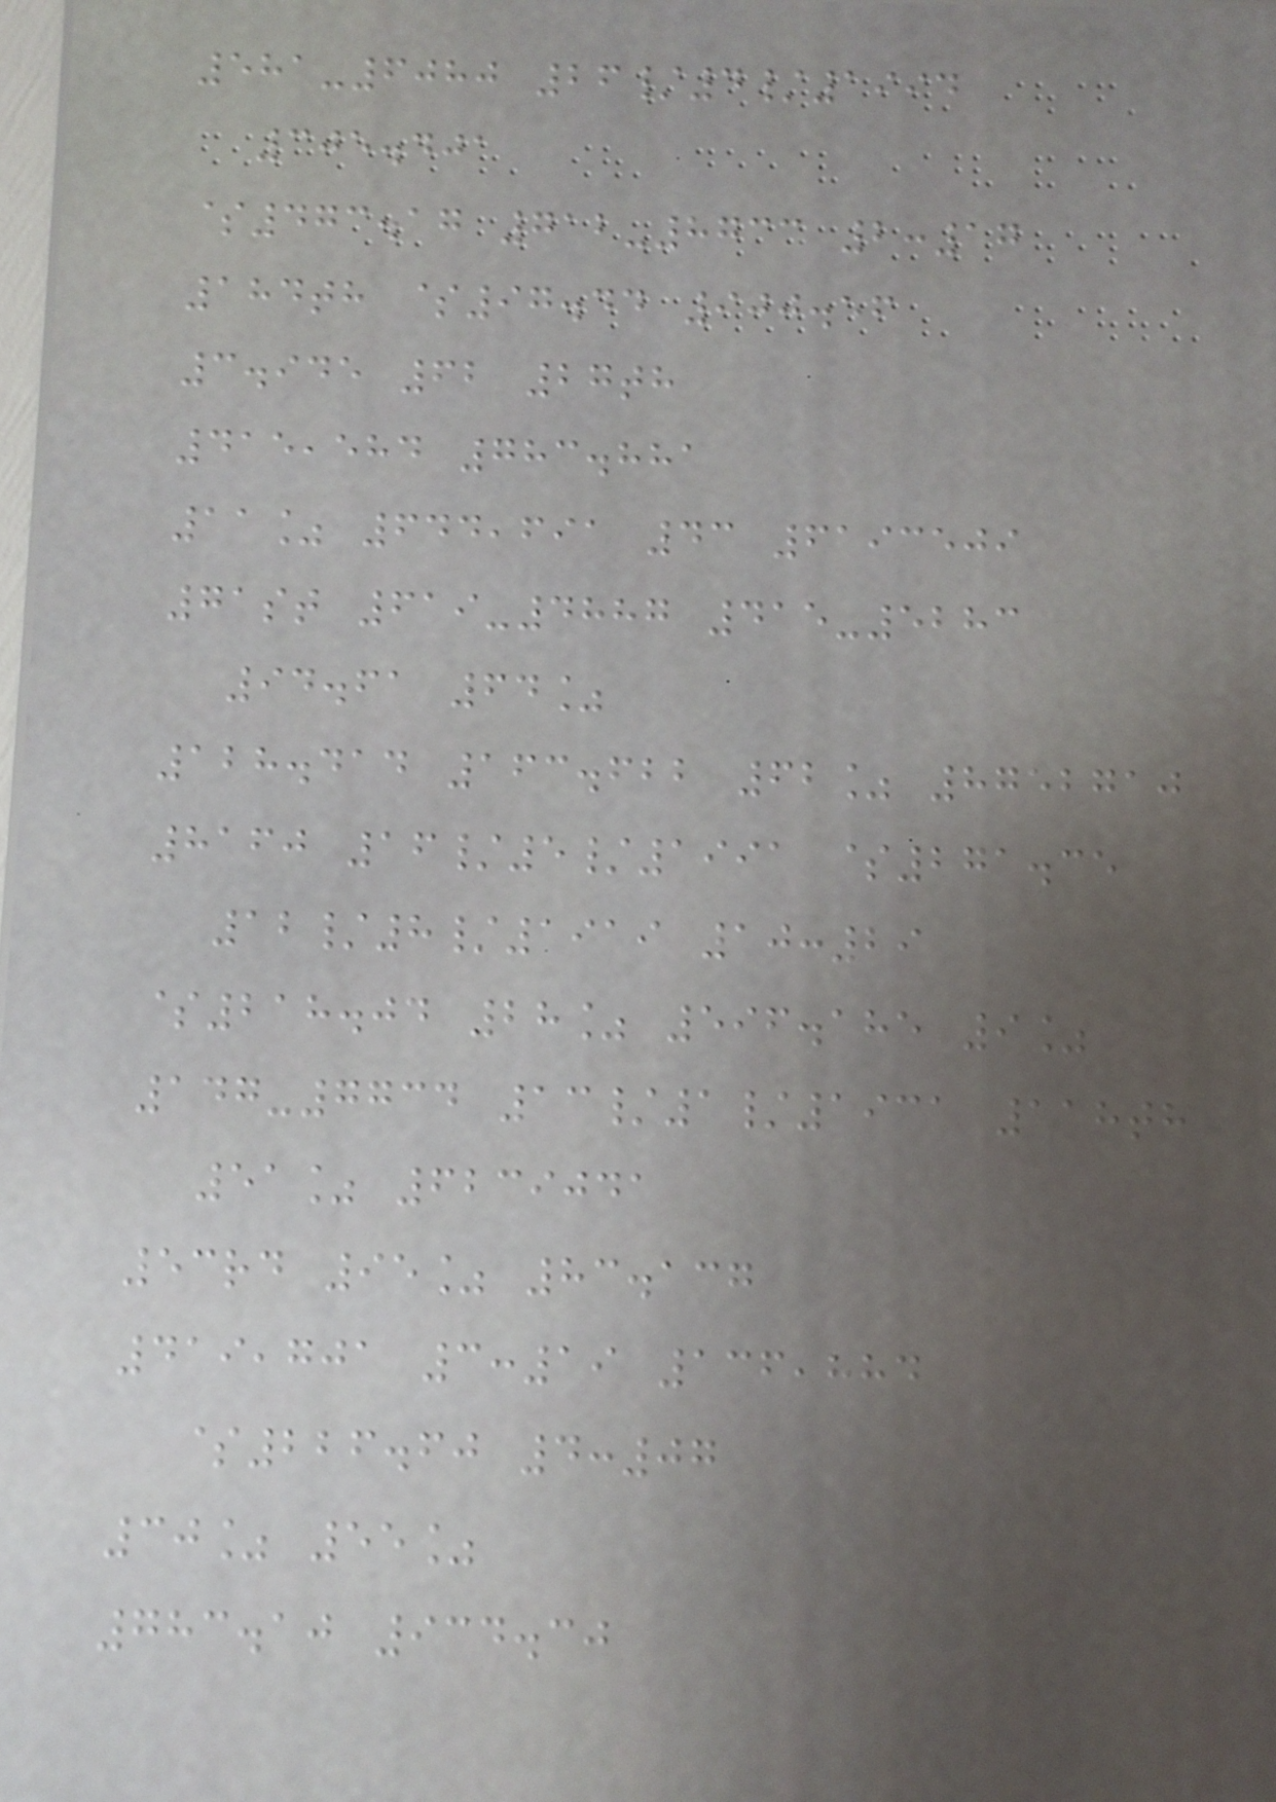581-6080 26/4/1994
305.401
$473.17 712-8733 2:17
184th $97.44 900.56
3.945 62 27th
415,584 783.881
11% 644,691 43 6193509
71st 619-4887 415-5283
94.61 64%
128.414 163.622 62% 8752710
8160 16/5/1991 $271.35
12/8/1919 10:29
$218.04 28% 596.185 9%
147-7734 13/1/1931 118th
51% 6239041
53rd 95% 83.137
419,701 3:19 136,884
$226.60 4:07
30% 55%
783.10 934.30
